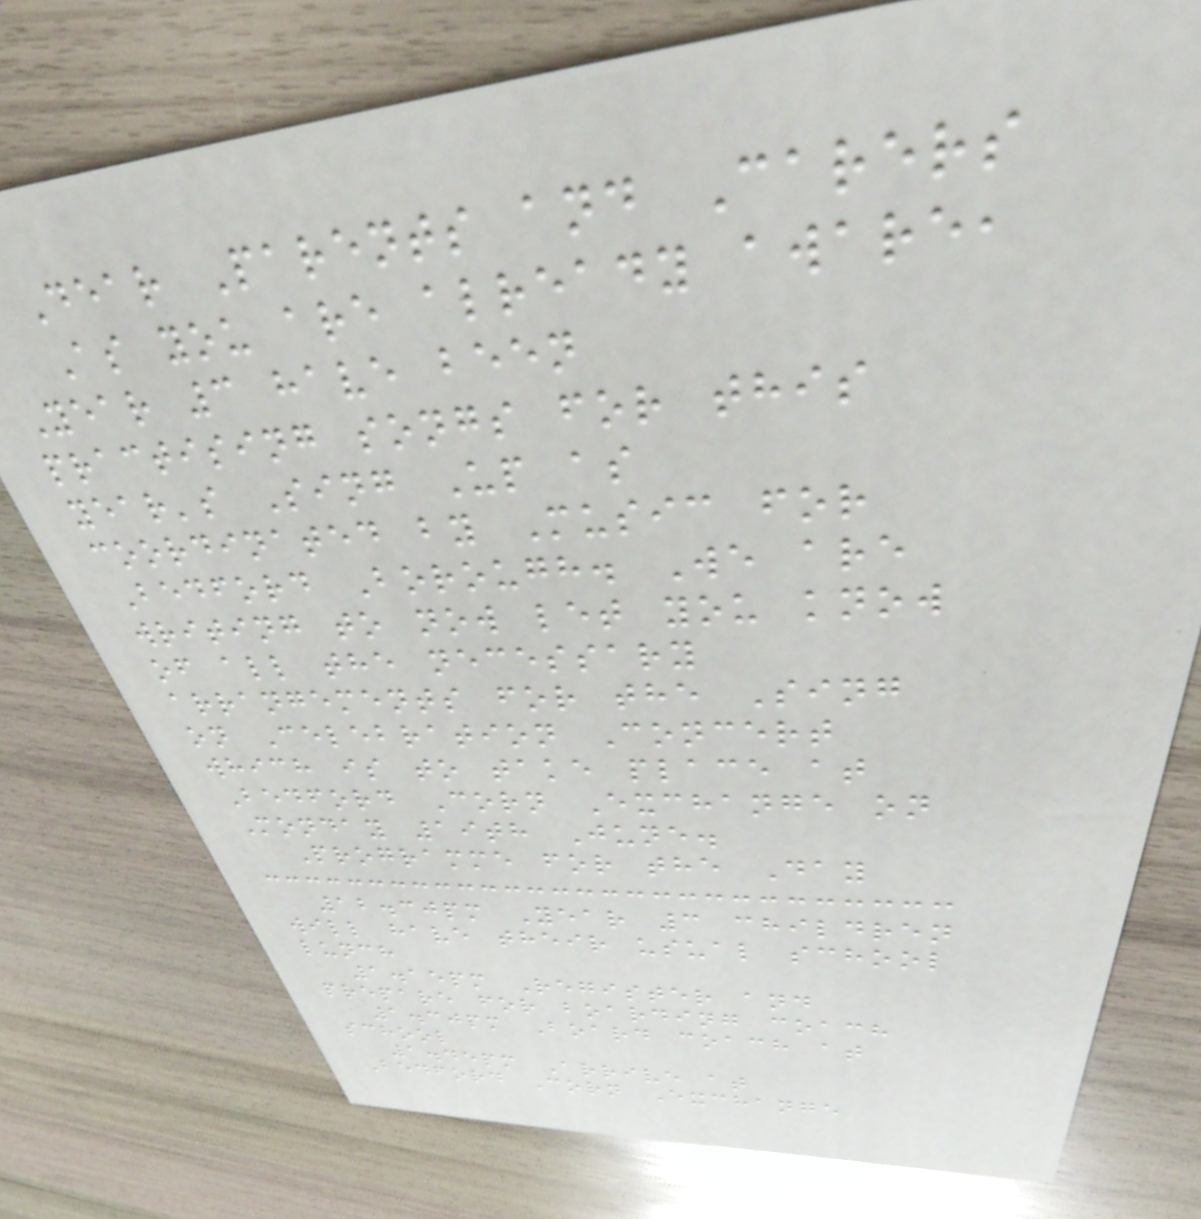Dear Parents and Carers
As you are already aware,
Year 3 have been
practising songs for this
year's Sing Up as
coordinated by Music for
Bedford Borough. We are
writing to now let you know
of all the necessary
arrangements for the Sing
on Celebration Concert
which is to take place at
Bedford Corn Exchange on
Monday 19th June.
Programme for the Day
12.30pm Year 3 children
will have their usual school
lunch
1.15pm Register and
prepare for boarding coach
1.30pm Board coach at
school
1.45pm Arrive at
Bedford Corn Exchange
